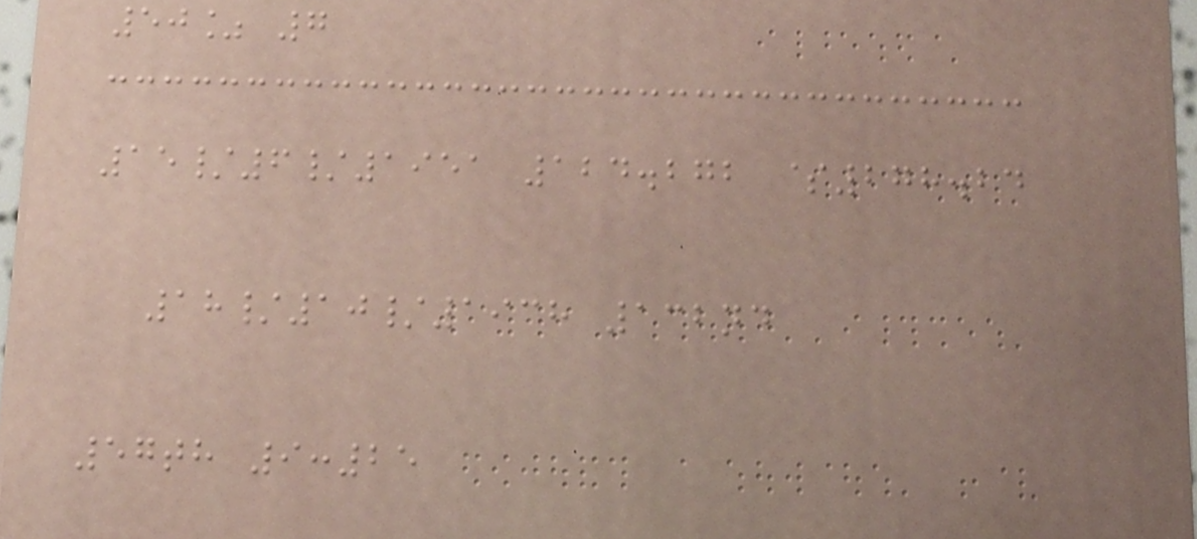50% 7
15/6/1951 124.272 $278.24
18/10/1938 132nd
57th 9:25
